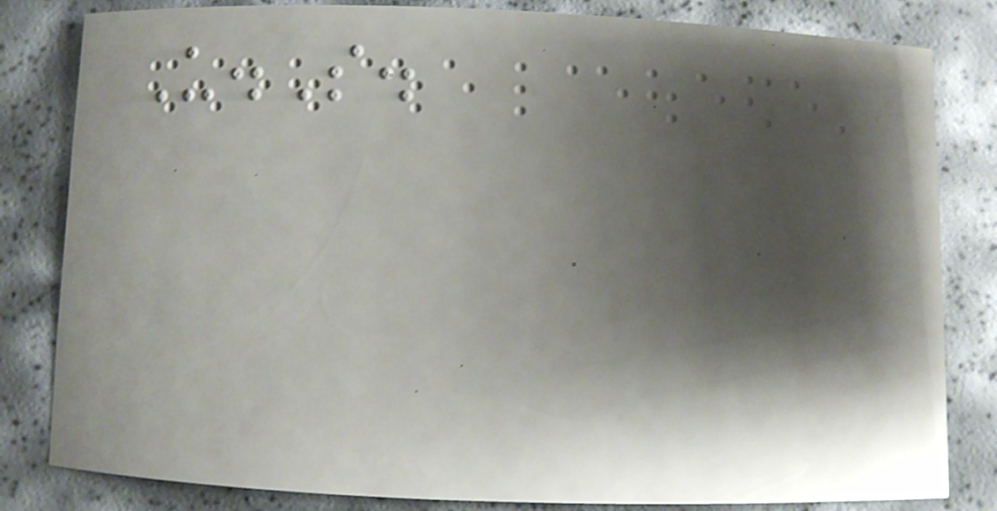U.S.
